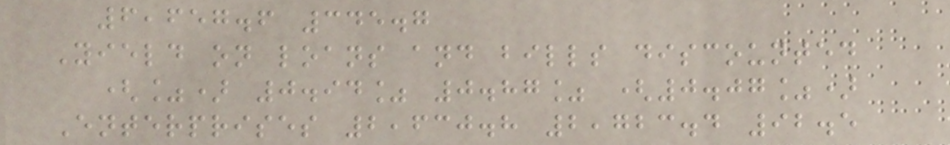6,657.6 345.7
Yield on loans and bills discounted
(%) 0.94% 0.87% (0.07%)
Enterprises 2,630.8 2,723.4 92.5
